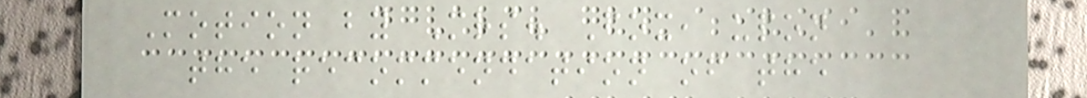Motion by Mrs. Fox, upon
the recommendation of the
